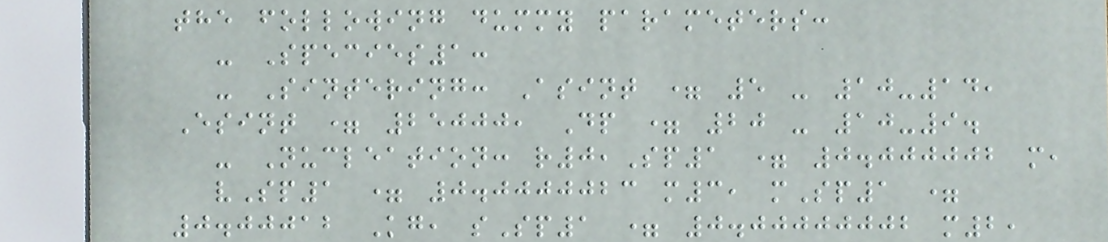the following dummy parameters:
- Species1:
- Sintering: Asint = 5 - 10-14,
Esint = 25000, Dp = 20 - 10-9.
- Nucleation: r0,Sp1 = 0.000002 m,
vSp1 = 0.0000023 m3, mSp1 =
0.00012 Kg, sSp1 = 0.00000002 m2,
